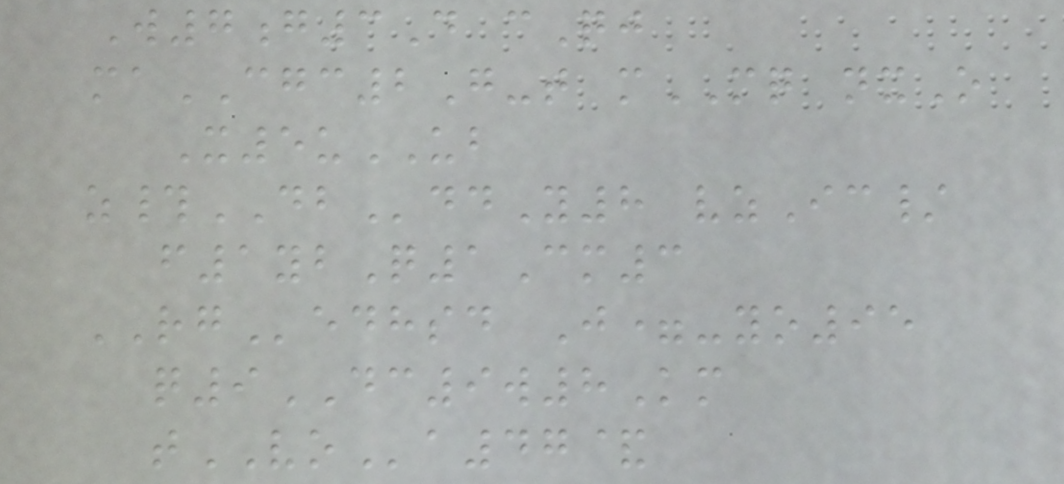W7g3D cQj
maCGC2G-t mMQ nxO
X5uUB
z#DBddY8 vzIc/
f1ybQ1Cm3
RGedhsd J=-yo95
q9DC9w8Km
tVOa47&
